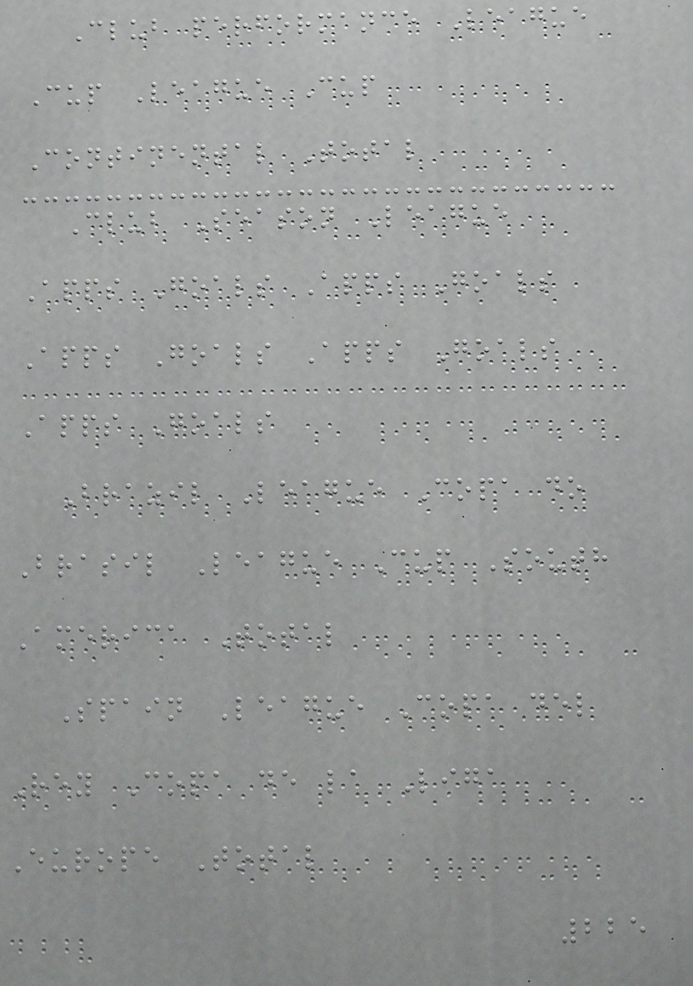Club performance League
Cup League Cup
Continental Total
Club Season League
Apps Goals Apps Goals
Apps Goals Apps Goals
Apps Goals
Brazil League Copa do
Brasil League Cup South
America Total
Spain League Copa del
Rey Copa de la Liga
Europe Total
225
